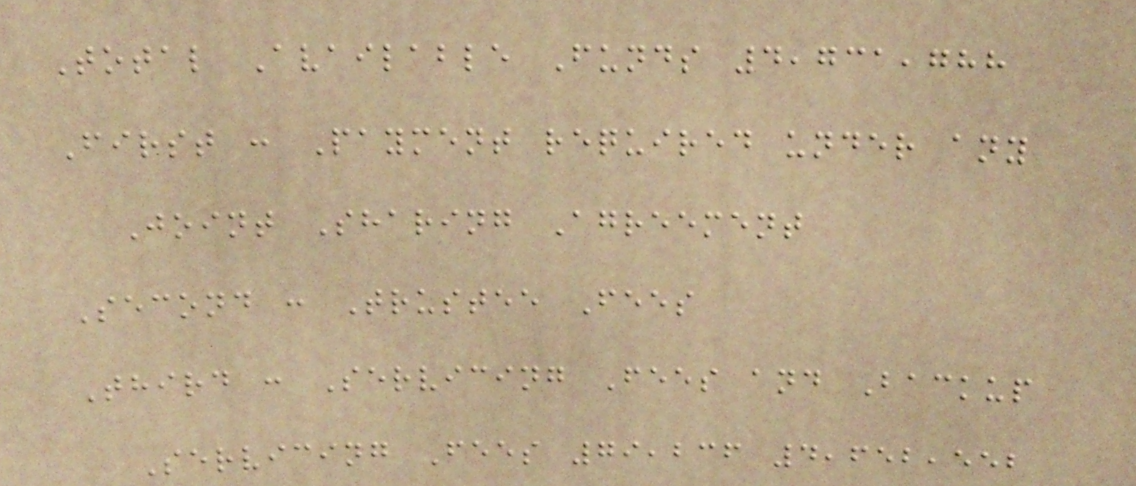Total Available Funds 4,731,788
First : Payment required under any
Joint Sharing Agreement
Second : Trustee Fees
Third : Servicing Fees and Backup
Servicing Fees 79,236 4,652,552
